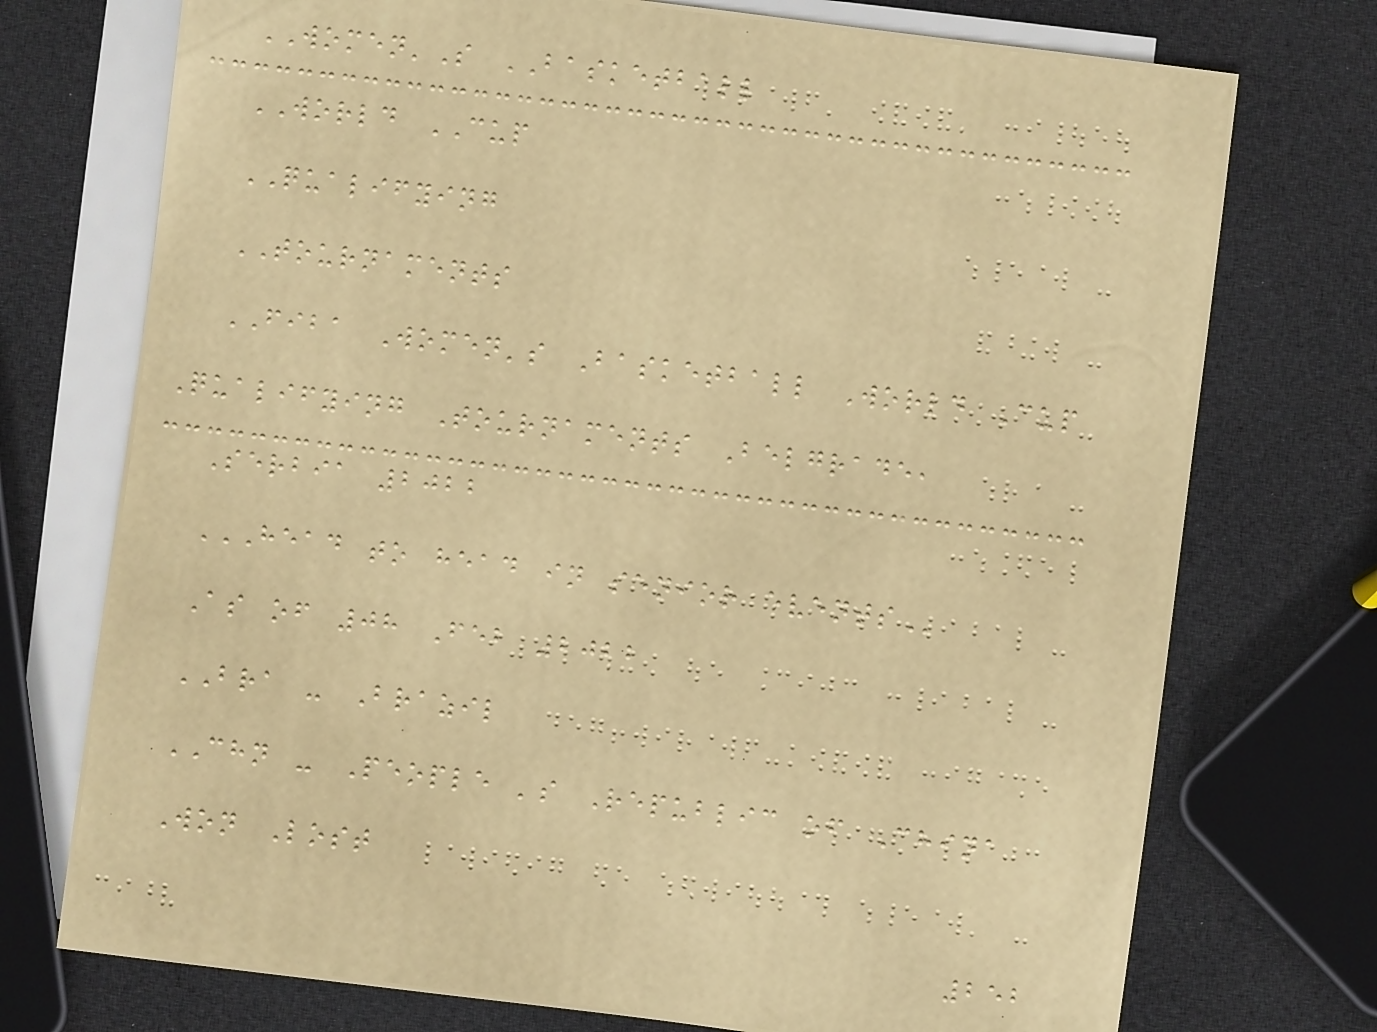WOMEN'S BASKETBALL
WORLD CUP
QUALIFYING
TOURNAMENTS
FIBA Women's Basketball World Cup
Qualifying Tournaments Belgrade,
Serbia 2022
HEAD TO HEAD IN SENIOR EVENTS
As of 08 Feb 2022
BRA - Brazil
CHN - People 's Republic of China
Won Lost
252
